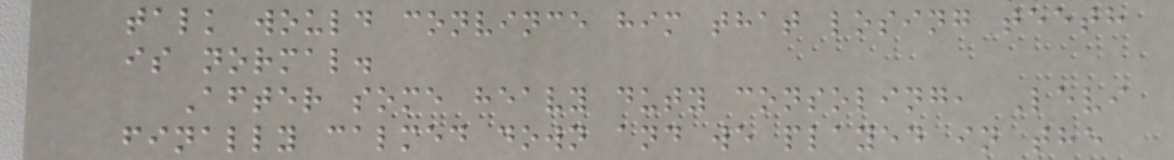talk would convince him that losing teeth
is normal.
After some heavy duty consoling, Levi
finally calmed down and we played in the
